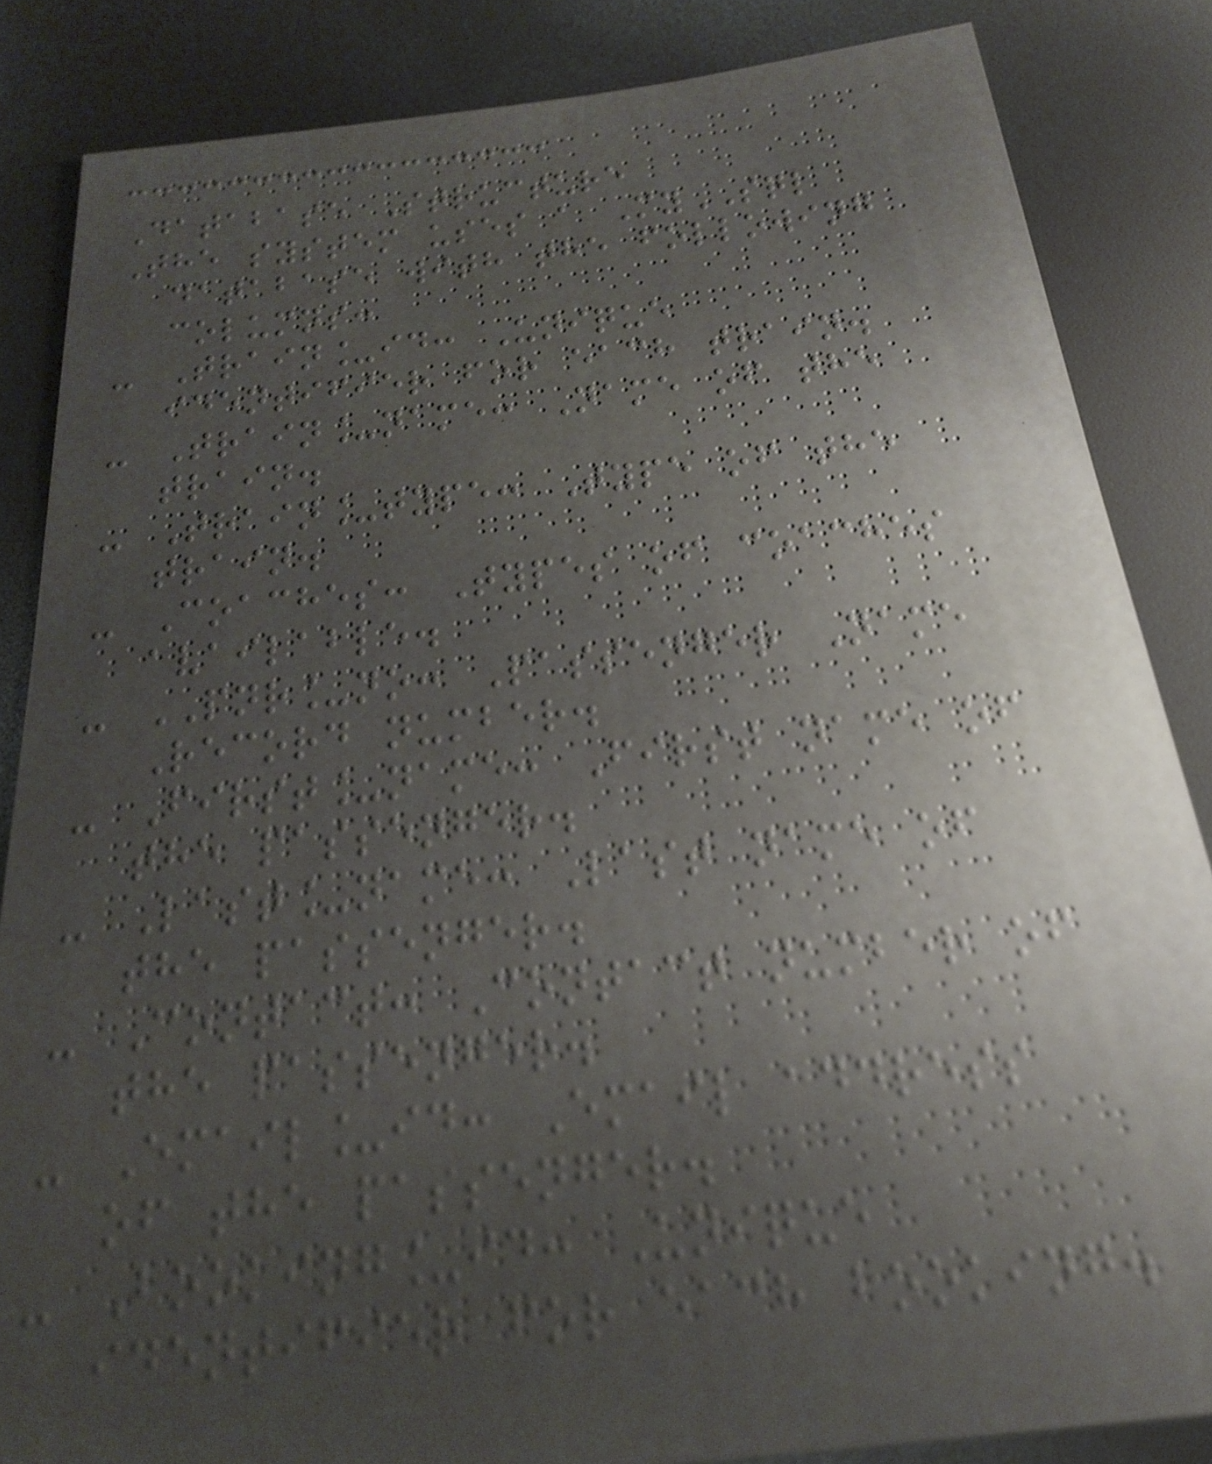Database Structure
The system uses a MySQL
database with the following
columns:
- Train_id: Unique
identifier for each train.
- Train_name: Name of the
train.
- Train_type: Type of the
train.
- Coaches: Types of coaches
available.
- PNR_no: Passenger Name
Record number.
- First_name: First name of
the passenger.
- Last_name: Last name of
the passenger.
- Contact: Contact number of
the passenger.
- Email_id: Email address
of the passenger.
- Booking_id: Unique
identifier for each booking.
